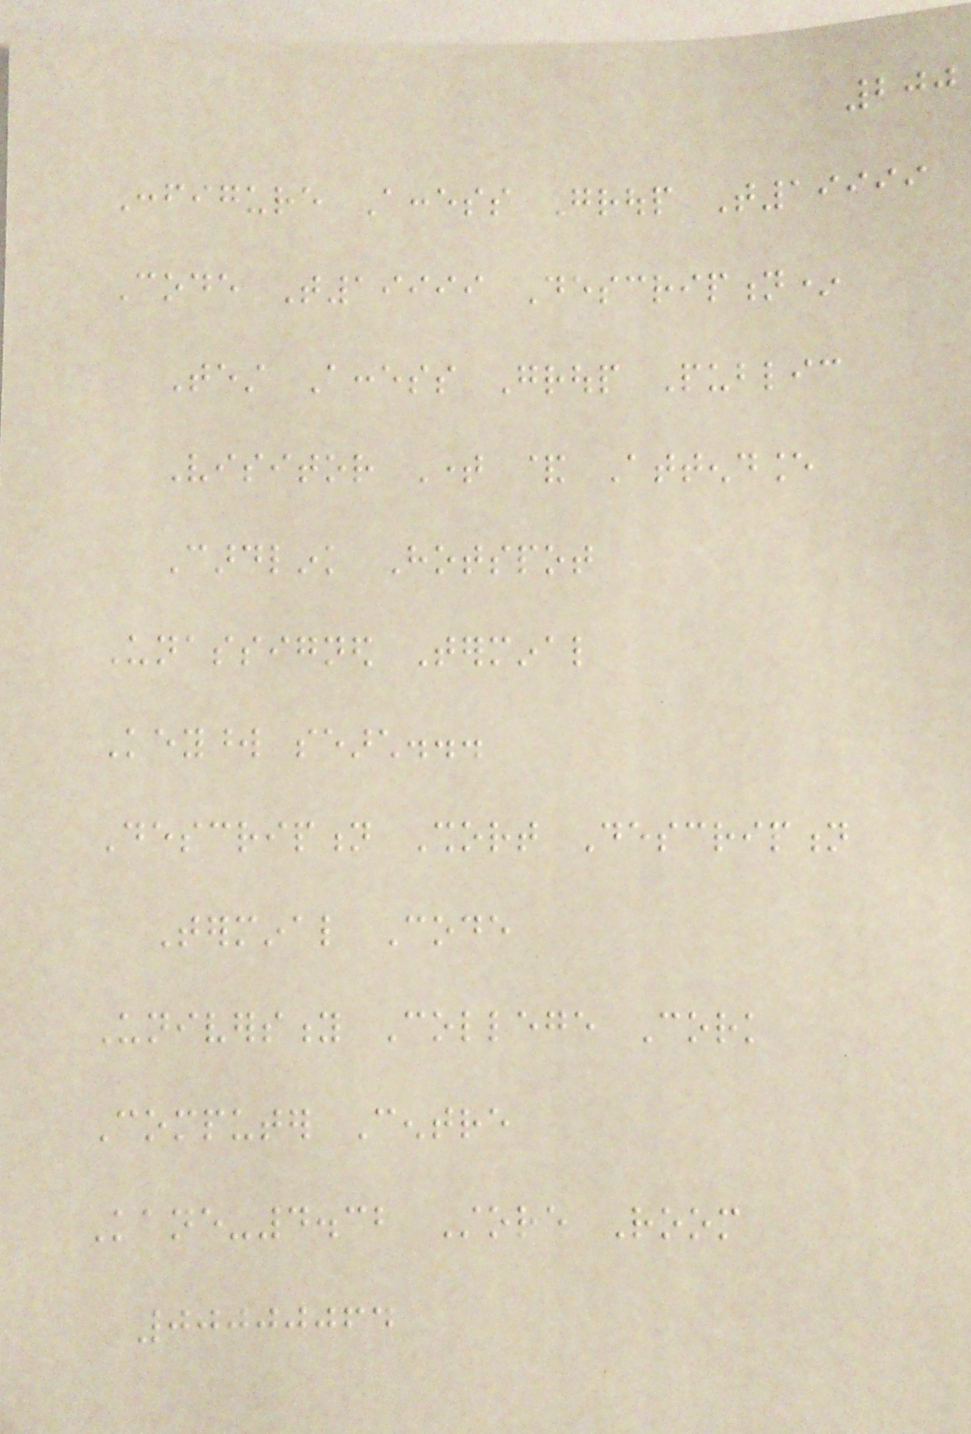200
Configure Access Group T19999
Code T19999 Description*
Test Access Group Public
Visitor Time & Attendance
Cardlink Hotspot
Unassigned Terminal
Keyword search...
Description Short Description
Terminal Code
University College Cork
Computer Centre
Kane-4.32 Store Room
00000064
